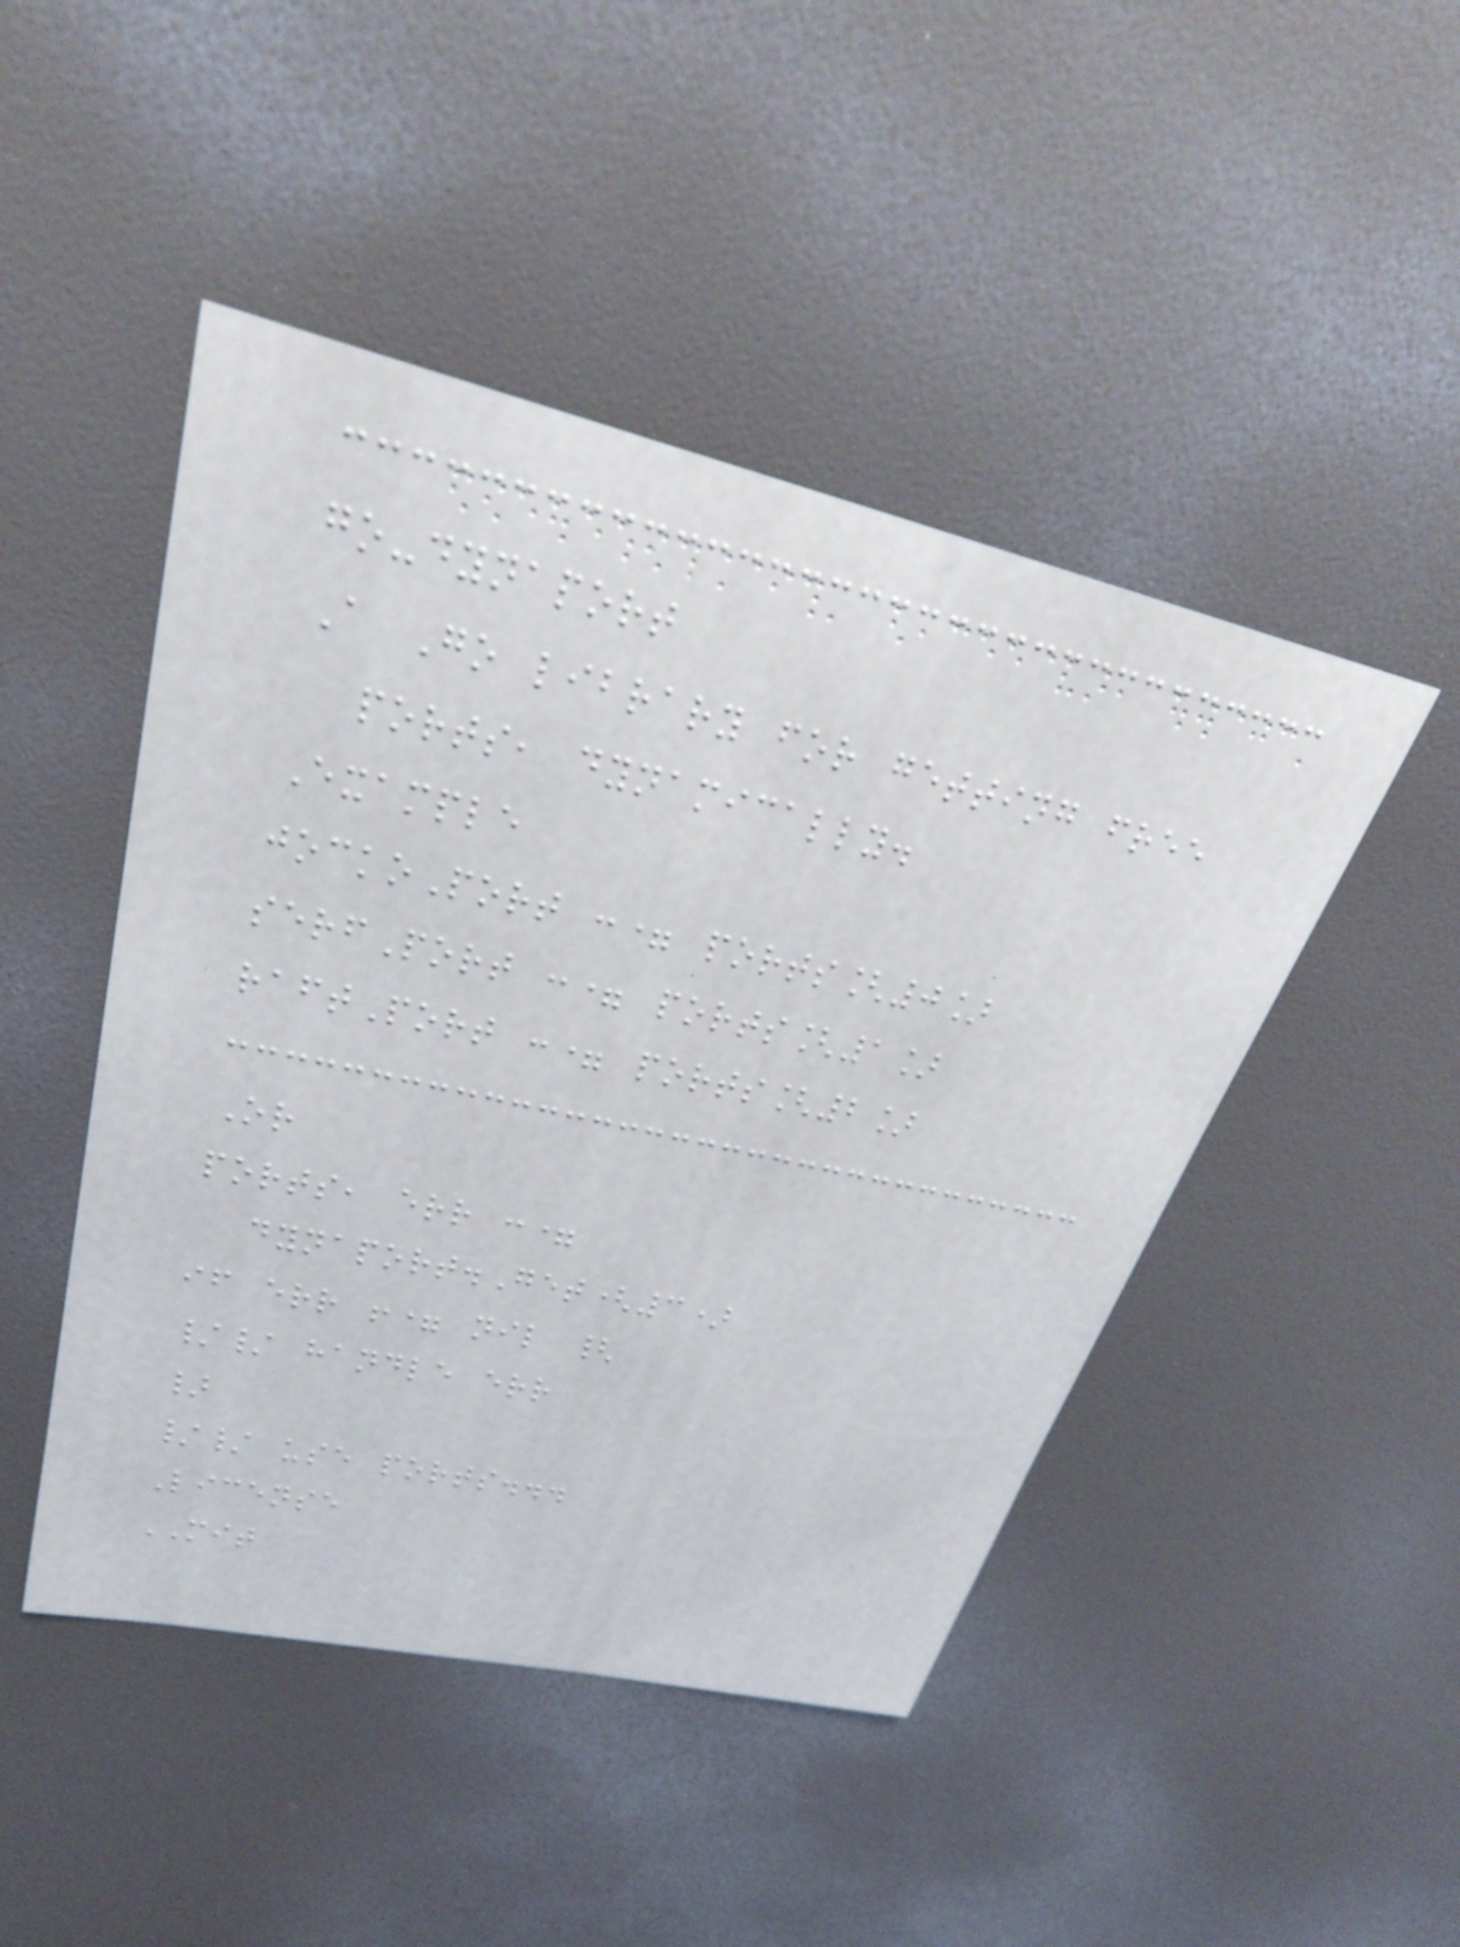go-dynaport
A Go library for getting free
ports, dynamically.
Example
jockoPort := ports[0]
serfPort := ports[1]
raftPort := ports[2]
Or
ports, err :=
dynaport.Get(3)
if err != nil {
// handle err
}
// use ports...
License
MIT
